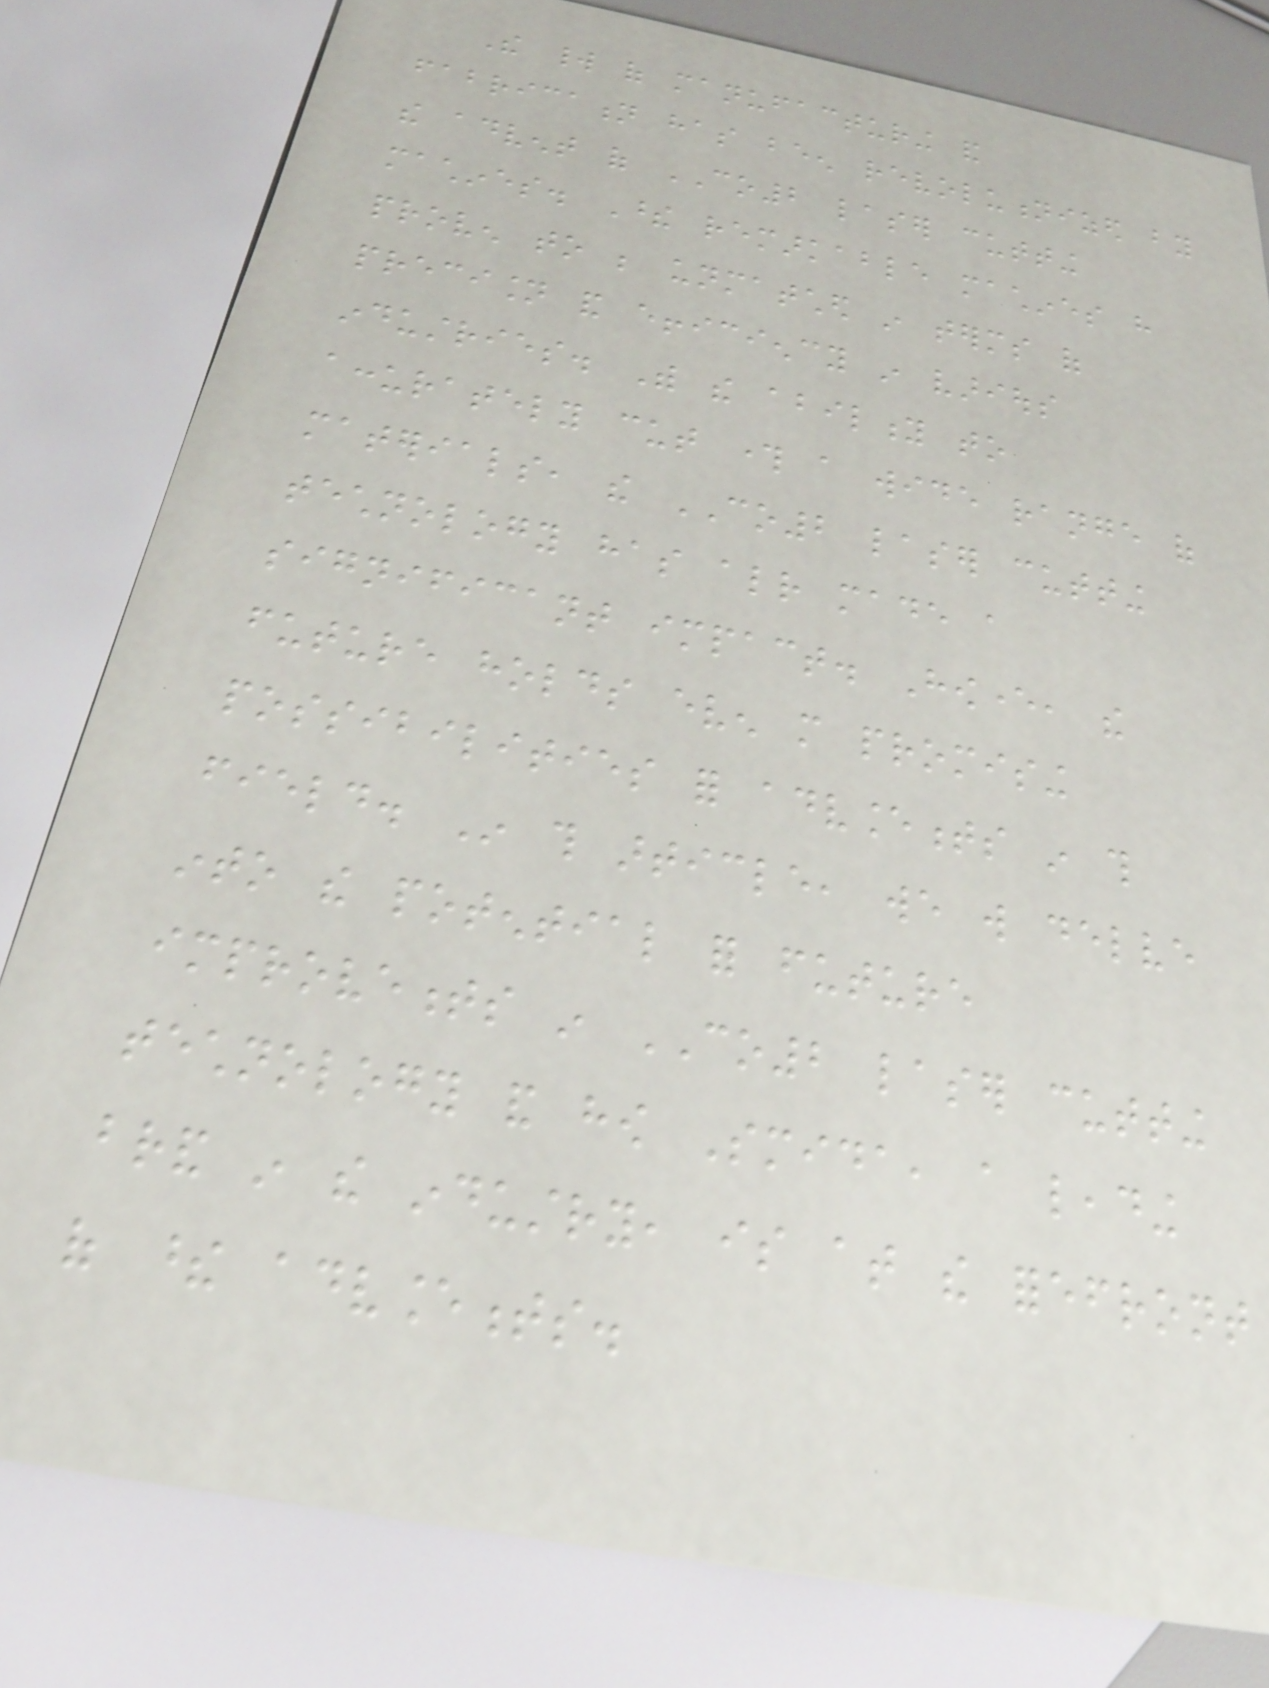The world of manufacturing and
fabrication has been revolutionized by
the advent of CO2 laser cutting
machines. These remarkable machines have
proven to be unmatched in terms of
precision and efficiency in various
industries. With the ability to
accurately cut through a wide range of
materials, the CO2 laser cutting
technology has already made a
significant impact. However, the
future holds even more promising
possibilities for advancements in this
field. In this article, we will delve
into the potential for future
improvements in CO2 laser cutting
technology and how Smida, a leading
brand in the industry, is at the forefront
of these advancements.
